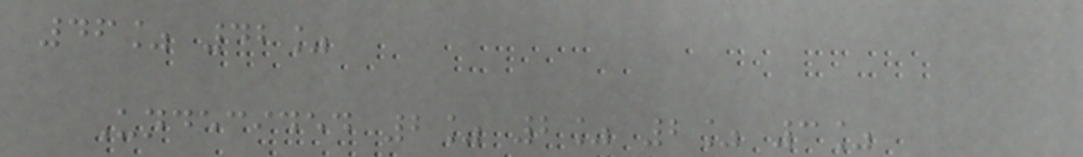46% 42%
Undecided 2% 2% 2% 3%
